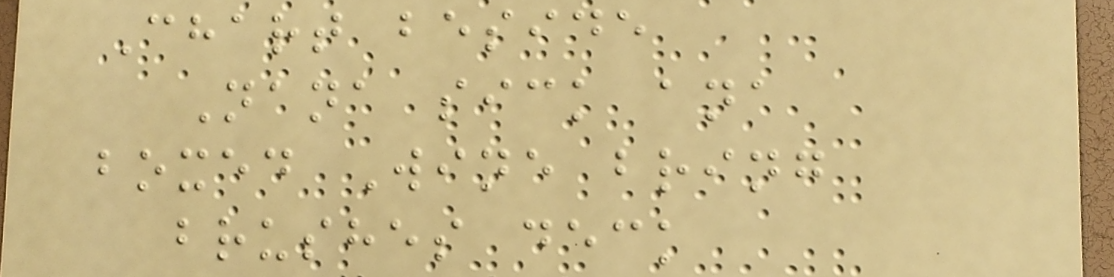Chart beside
Nana sick ana
boxed Wine bring
brushes deck
